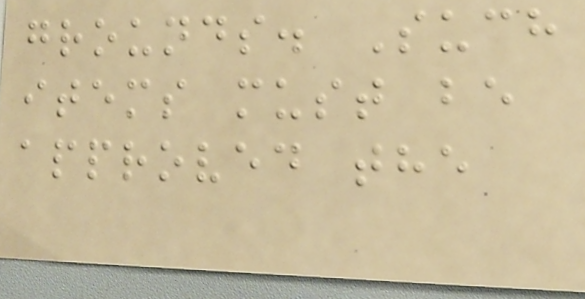grounds. Such
items must be
approved the
